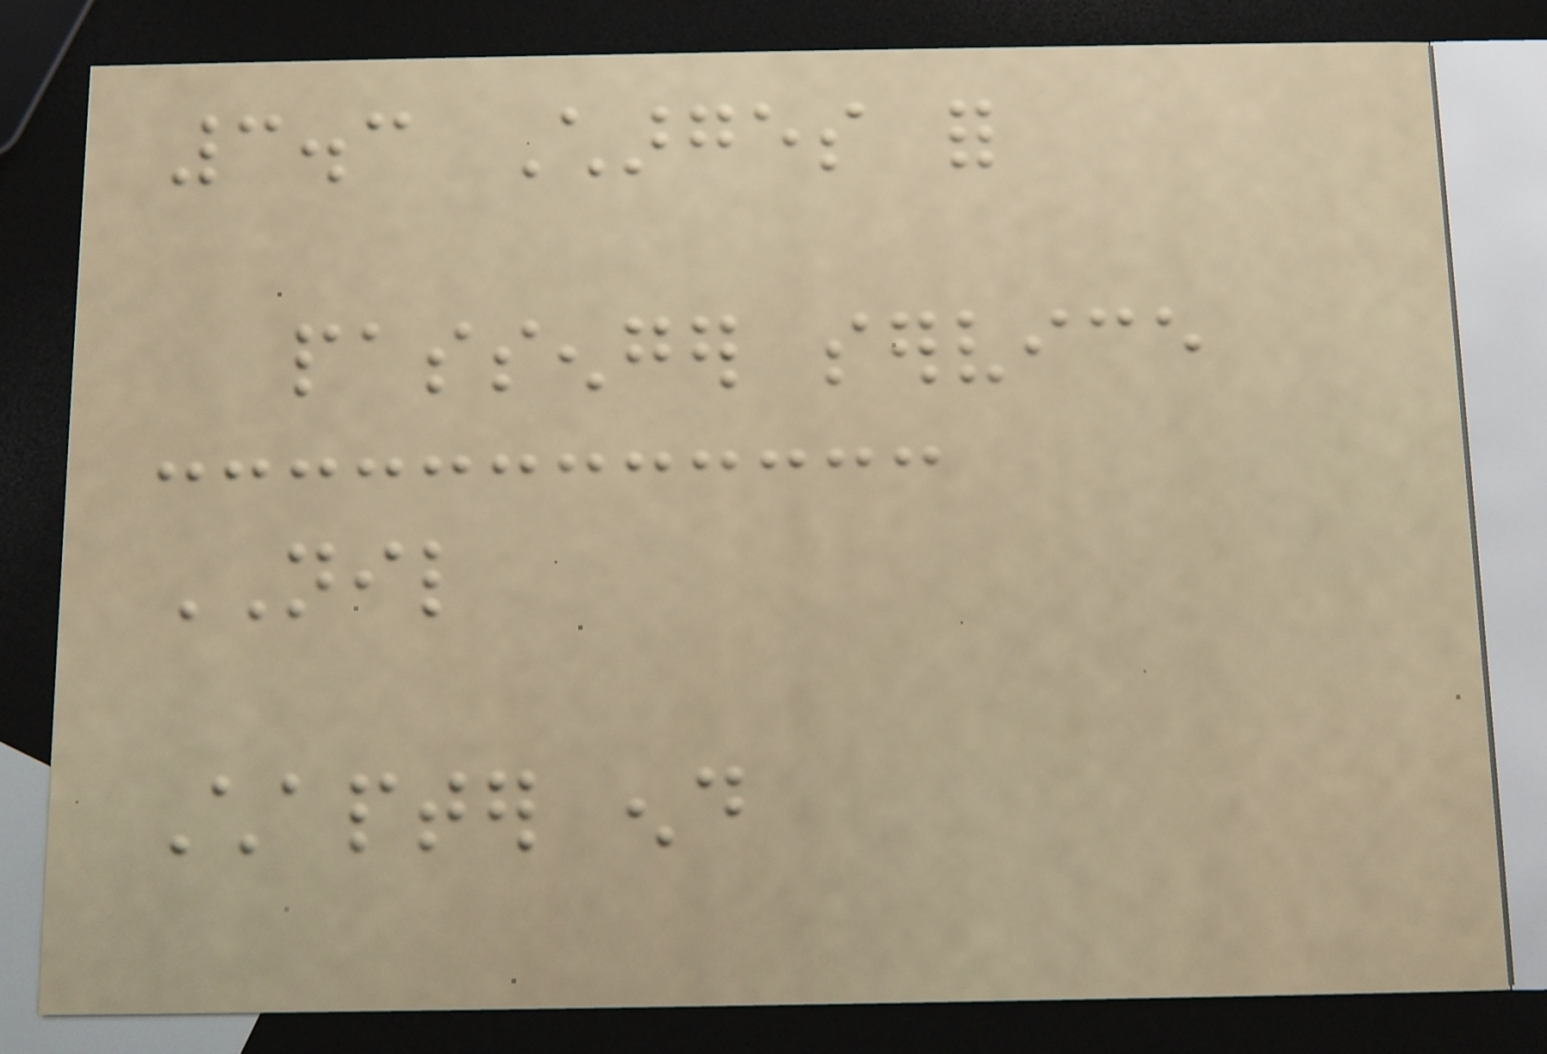3.3 Charges for
passenger service
NIL
Chapter end
